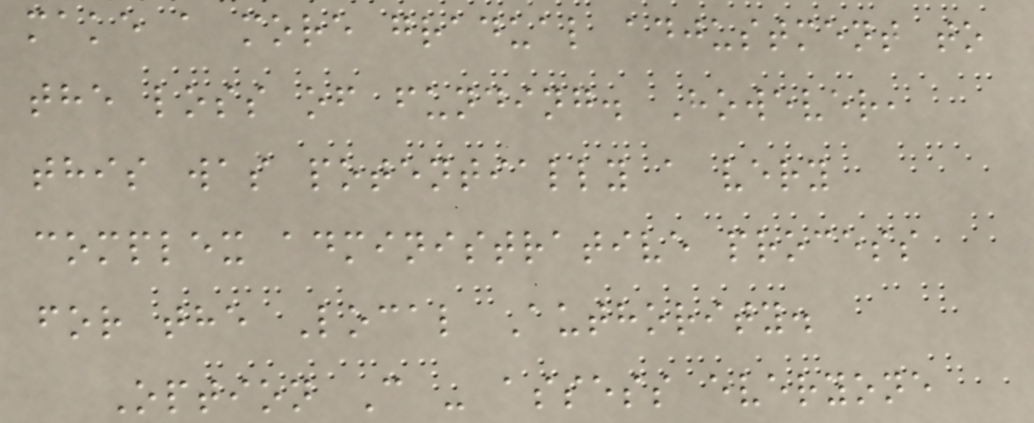make a more gradual adjustment to
the loss of funding. However,
this was potentially a very
complex administrative process
for the Local Authority.
Option C - assess everyone
